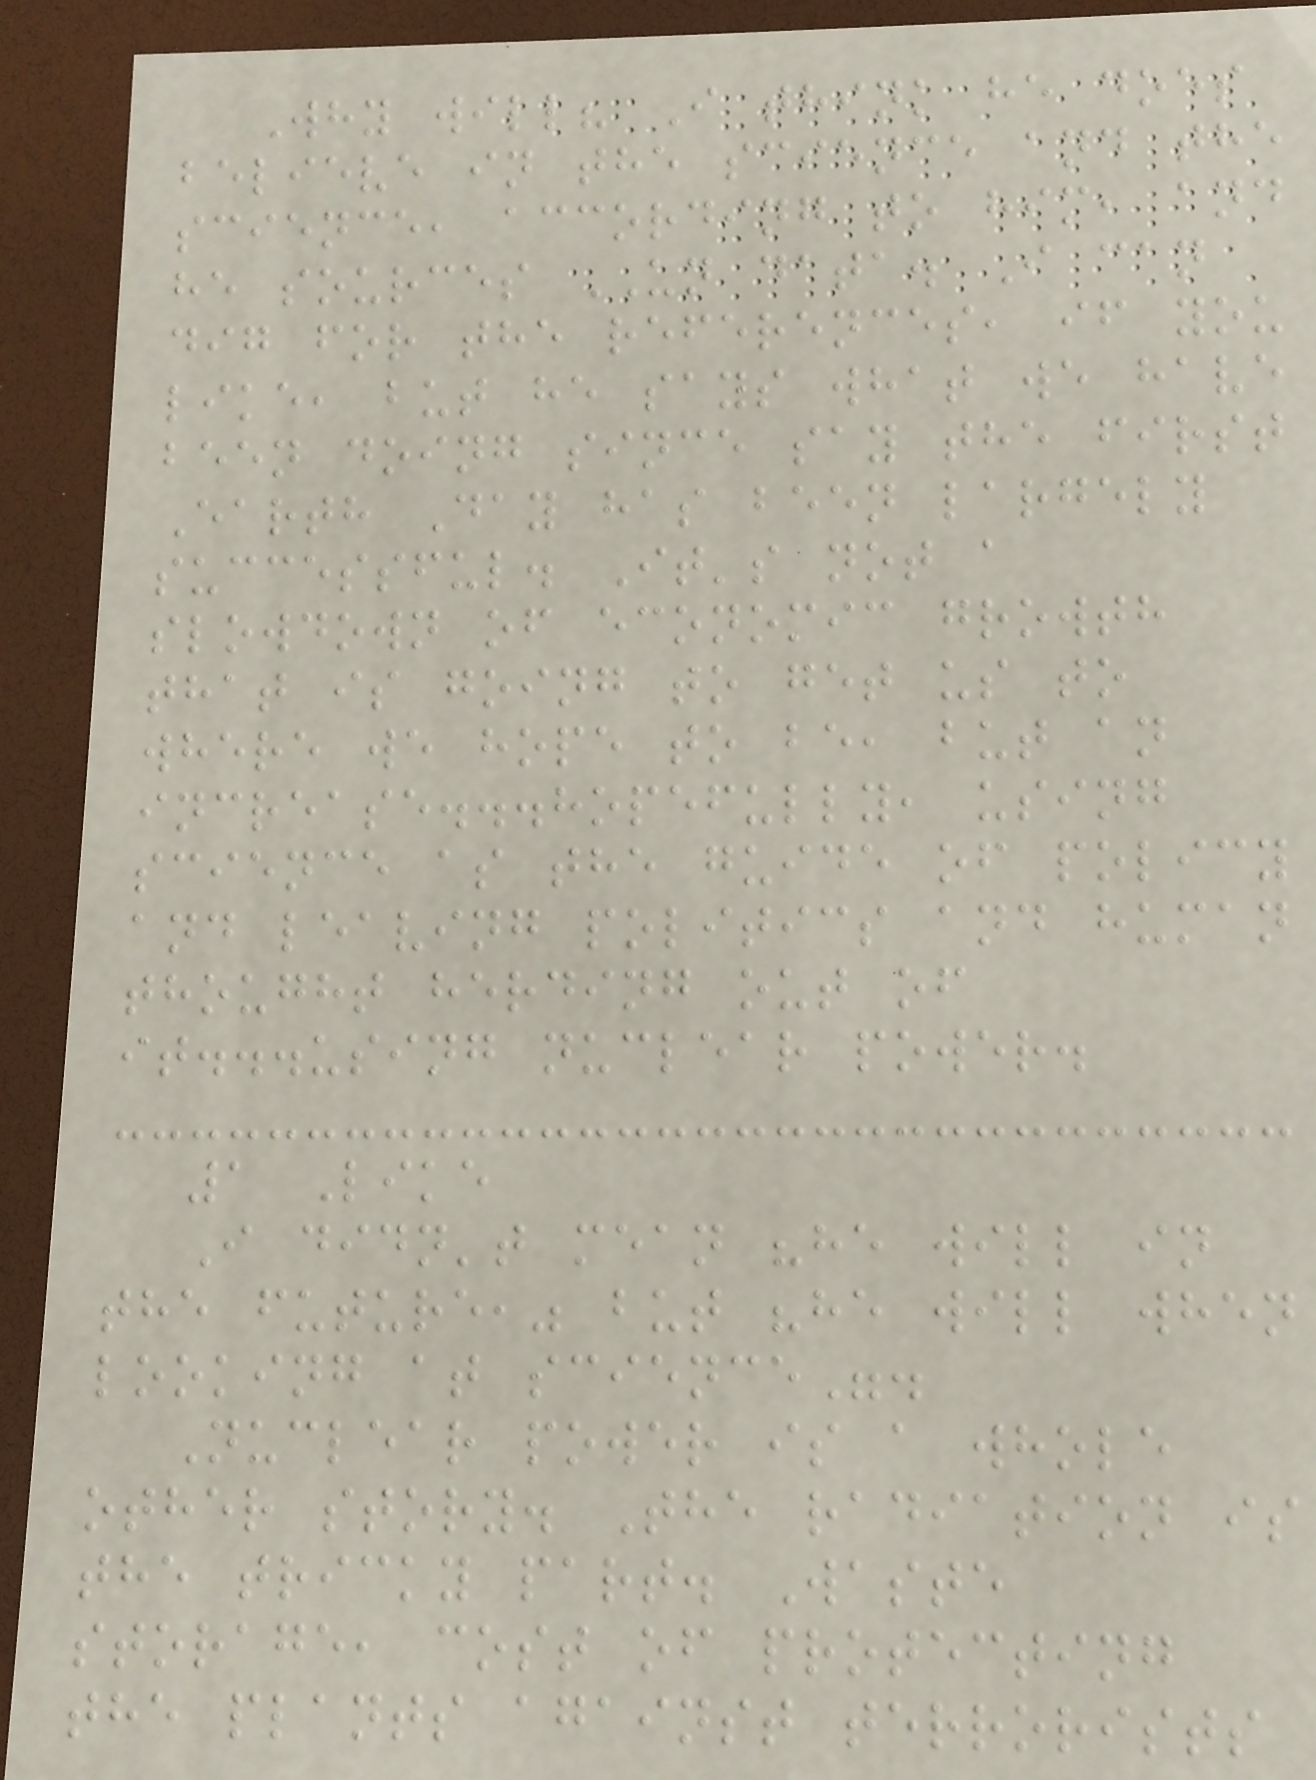Why will? I think he does
believe in the science and the
science, according to him, and
he sources UN data. I can
dig for the references, if you
like, but he says what we have
been doing since say the first
Earth Day has been largely
successful. It's not a
slowdown of economic growth
that is going to get us to
where we hope to be, but an
increase...hopefully, using
science as the guide of policy
and leaving politics and human
thought herding out of
it...using nuclear power.
1 Like
I didn't mean "he will in
the future," but "he will when
looking at science".
Nuclear power is a whole
other story. The radiation is
the tricky part. Waste
storage, cost of protecting
the plants against terrorists
